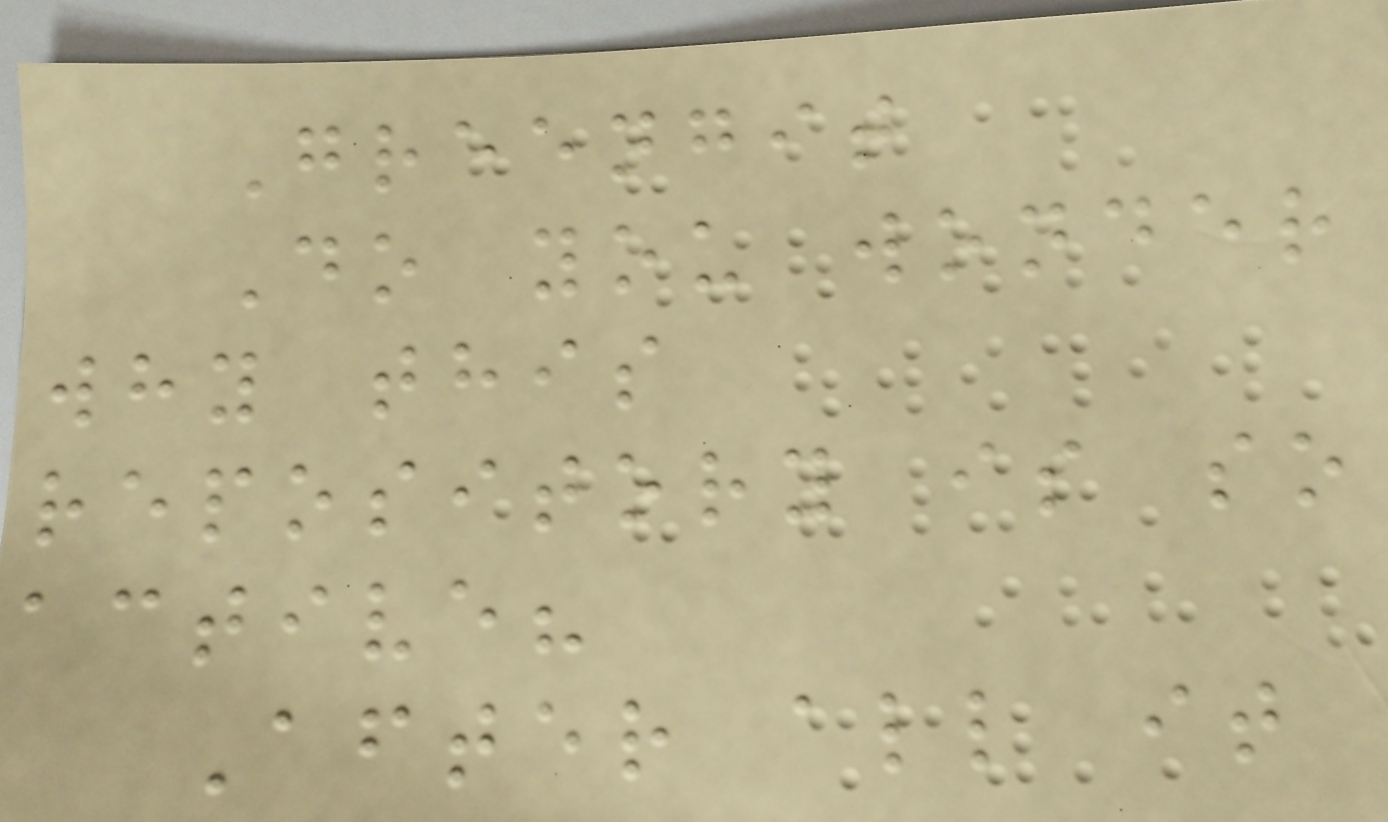Greengit
Do you wonder
why this
repository is so
active?
After all it
